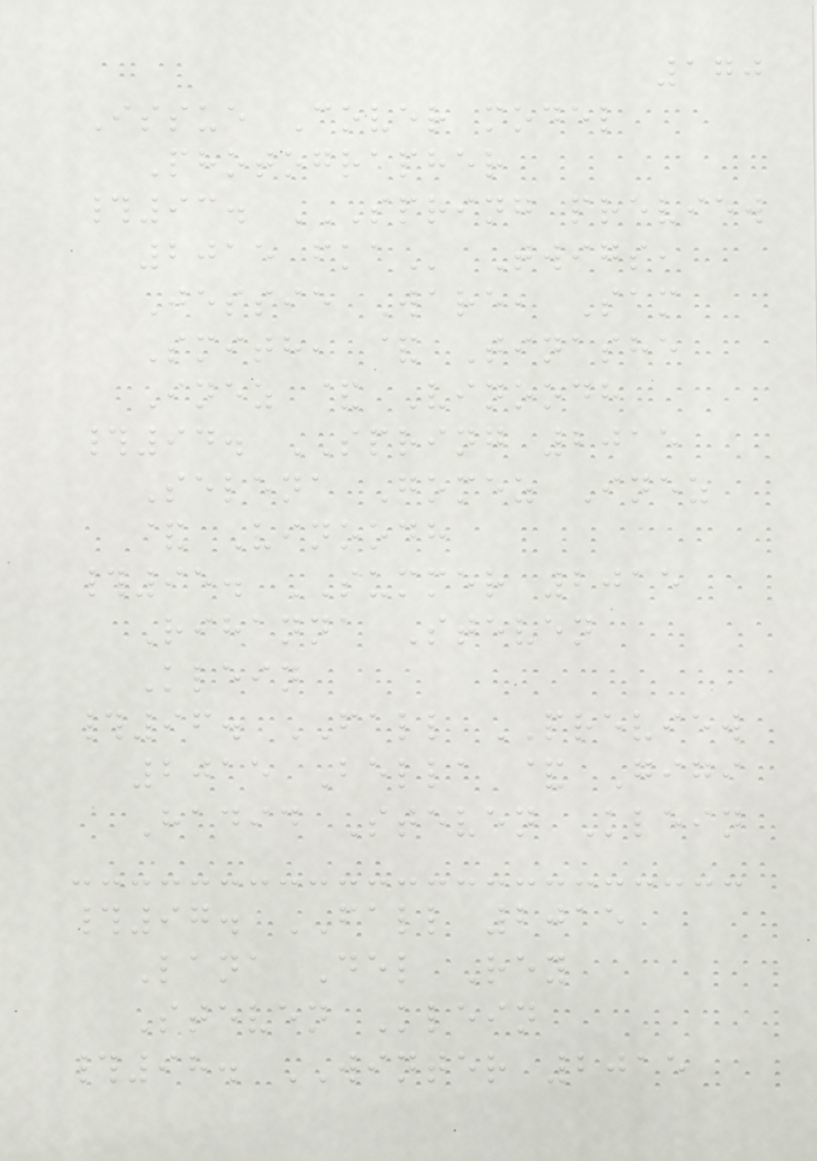170
Issue Cover model
Photographer
#93. SPRING PREVIEW
2015 FKA Twigs,
Jessie Ware, Sam
Smith, & Tinashe
Inez & Vinoodh
#94. SPRING 2015
Selena Gomez Inez
& Vinoodh
#95. SUMMER 2015
Rihanna Steven
Klein
#96. FALL PREVIEW
2015 Bella & Gigi
Hadid Steven Klein
#97. FALL 2015
Lana Del Rey
Steven Klein
#98. WINTER 2015
